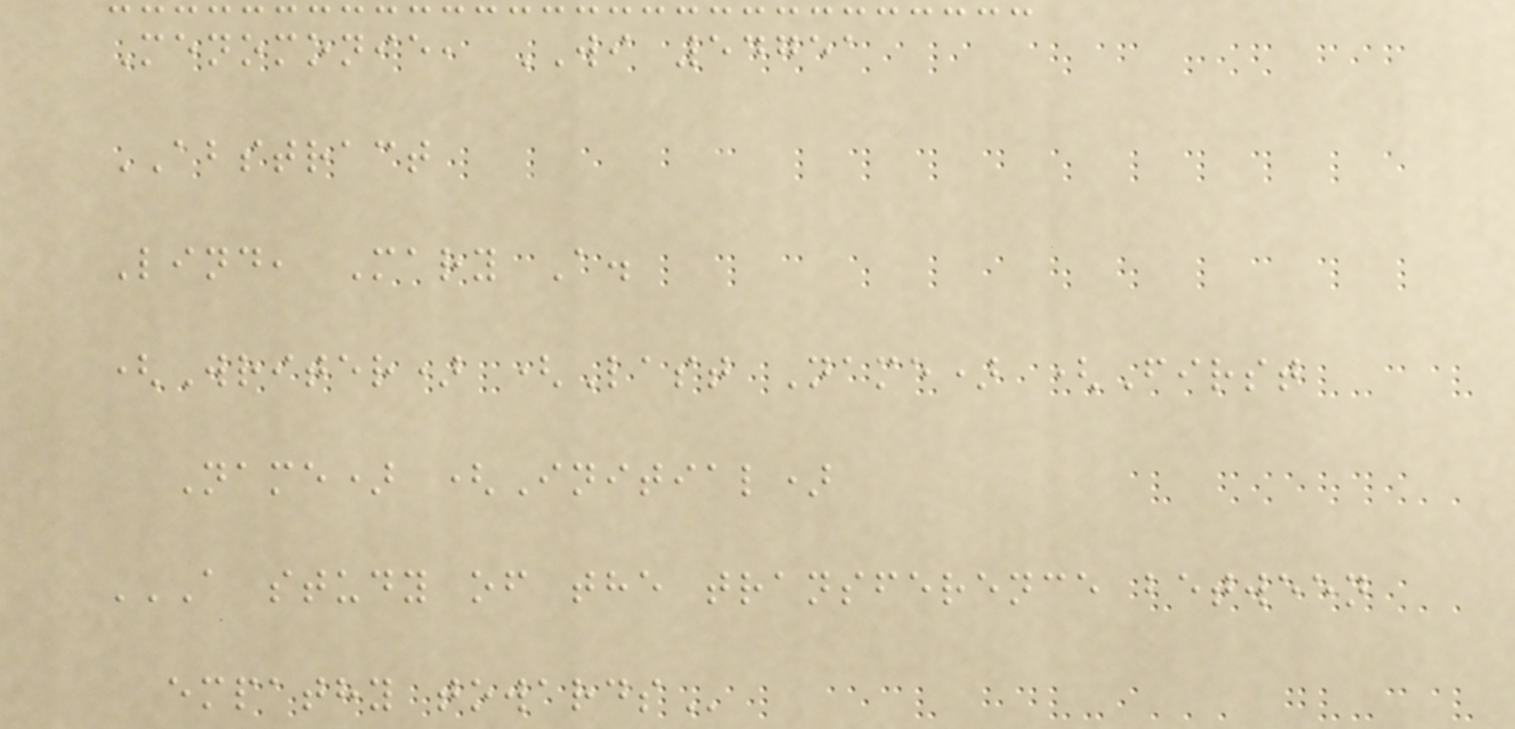Menomonie, WI 54751
ABSTRACT
Lind, Mary A.
(Writer) (Last Name) (First
Name) (Initial)
A STUDY OF THE TRANSFERENCE BETWEEN
EMPATHY TOWARDS
